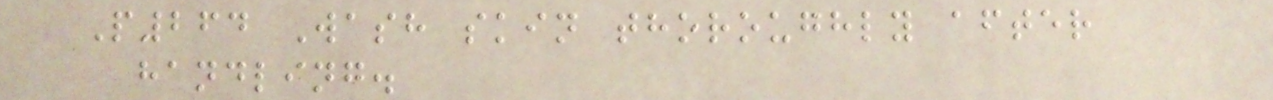P264 Wash skin thoroughly after
handling.
